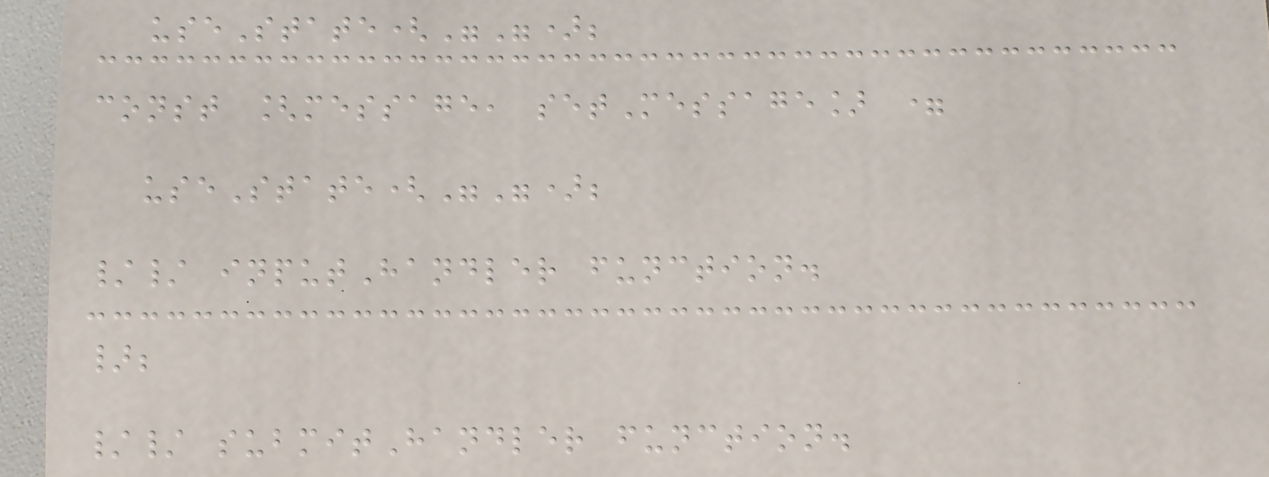useState("");
const [message, setMessage] =
useState("");
// inputHandler function.
};
// submitHandler function.
